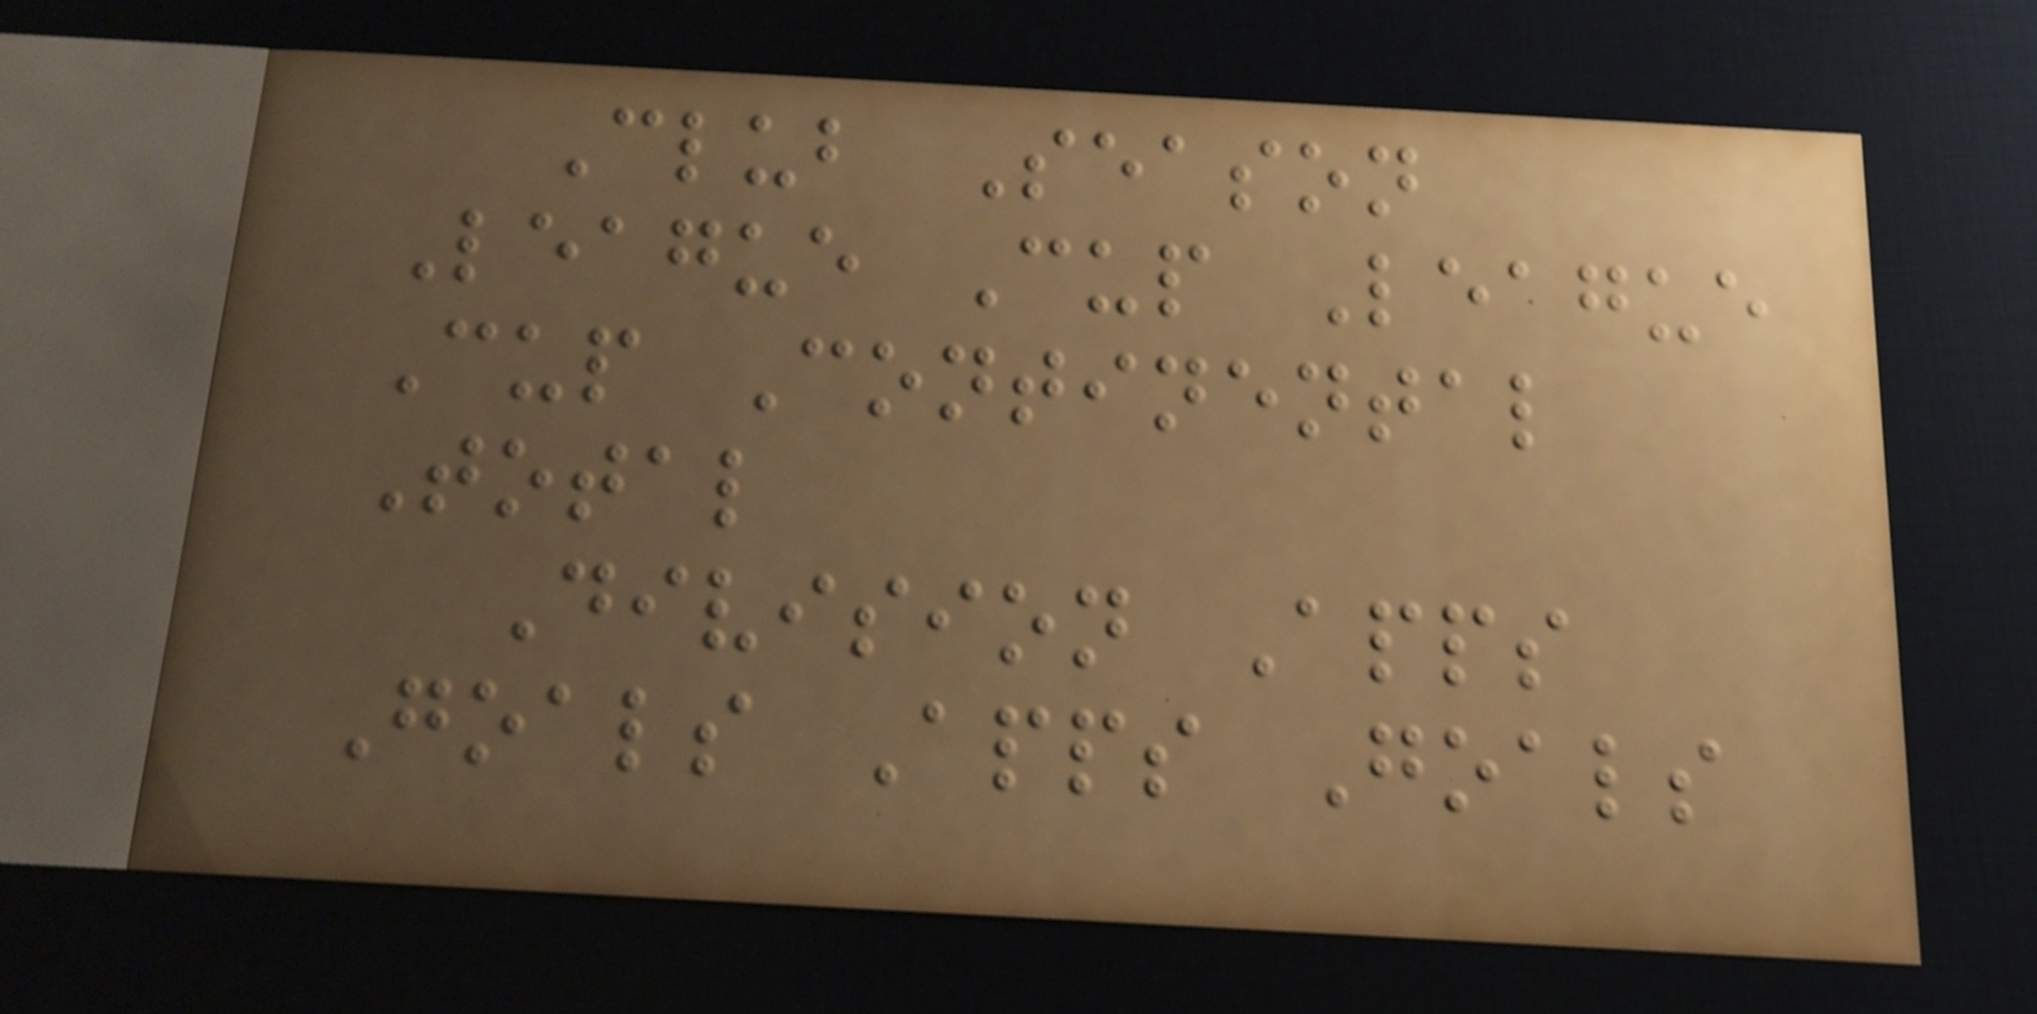Club Season
League Cup League
Cup Continental
Total
Division Apps
Goals Apps Goals
